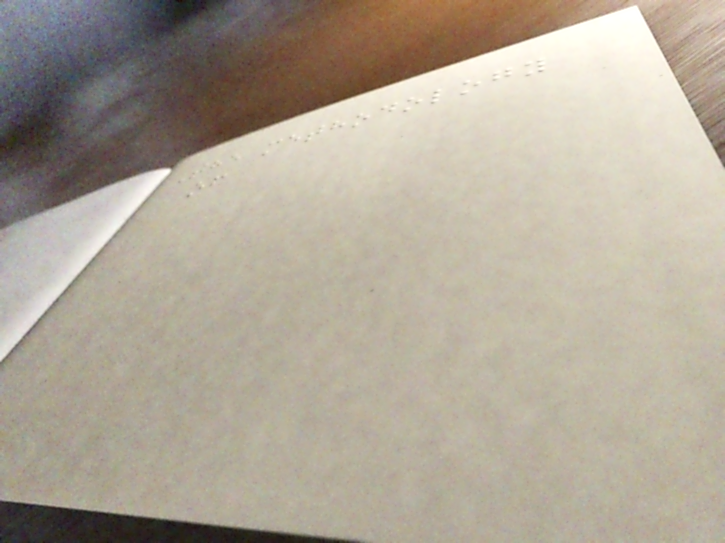The methodology
of
